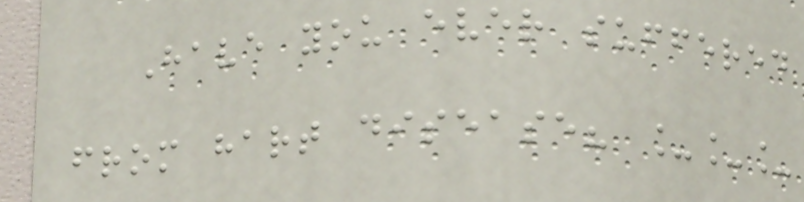Have you ever suffered
from hart disease? ___
